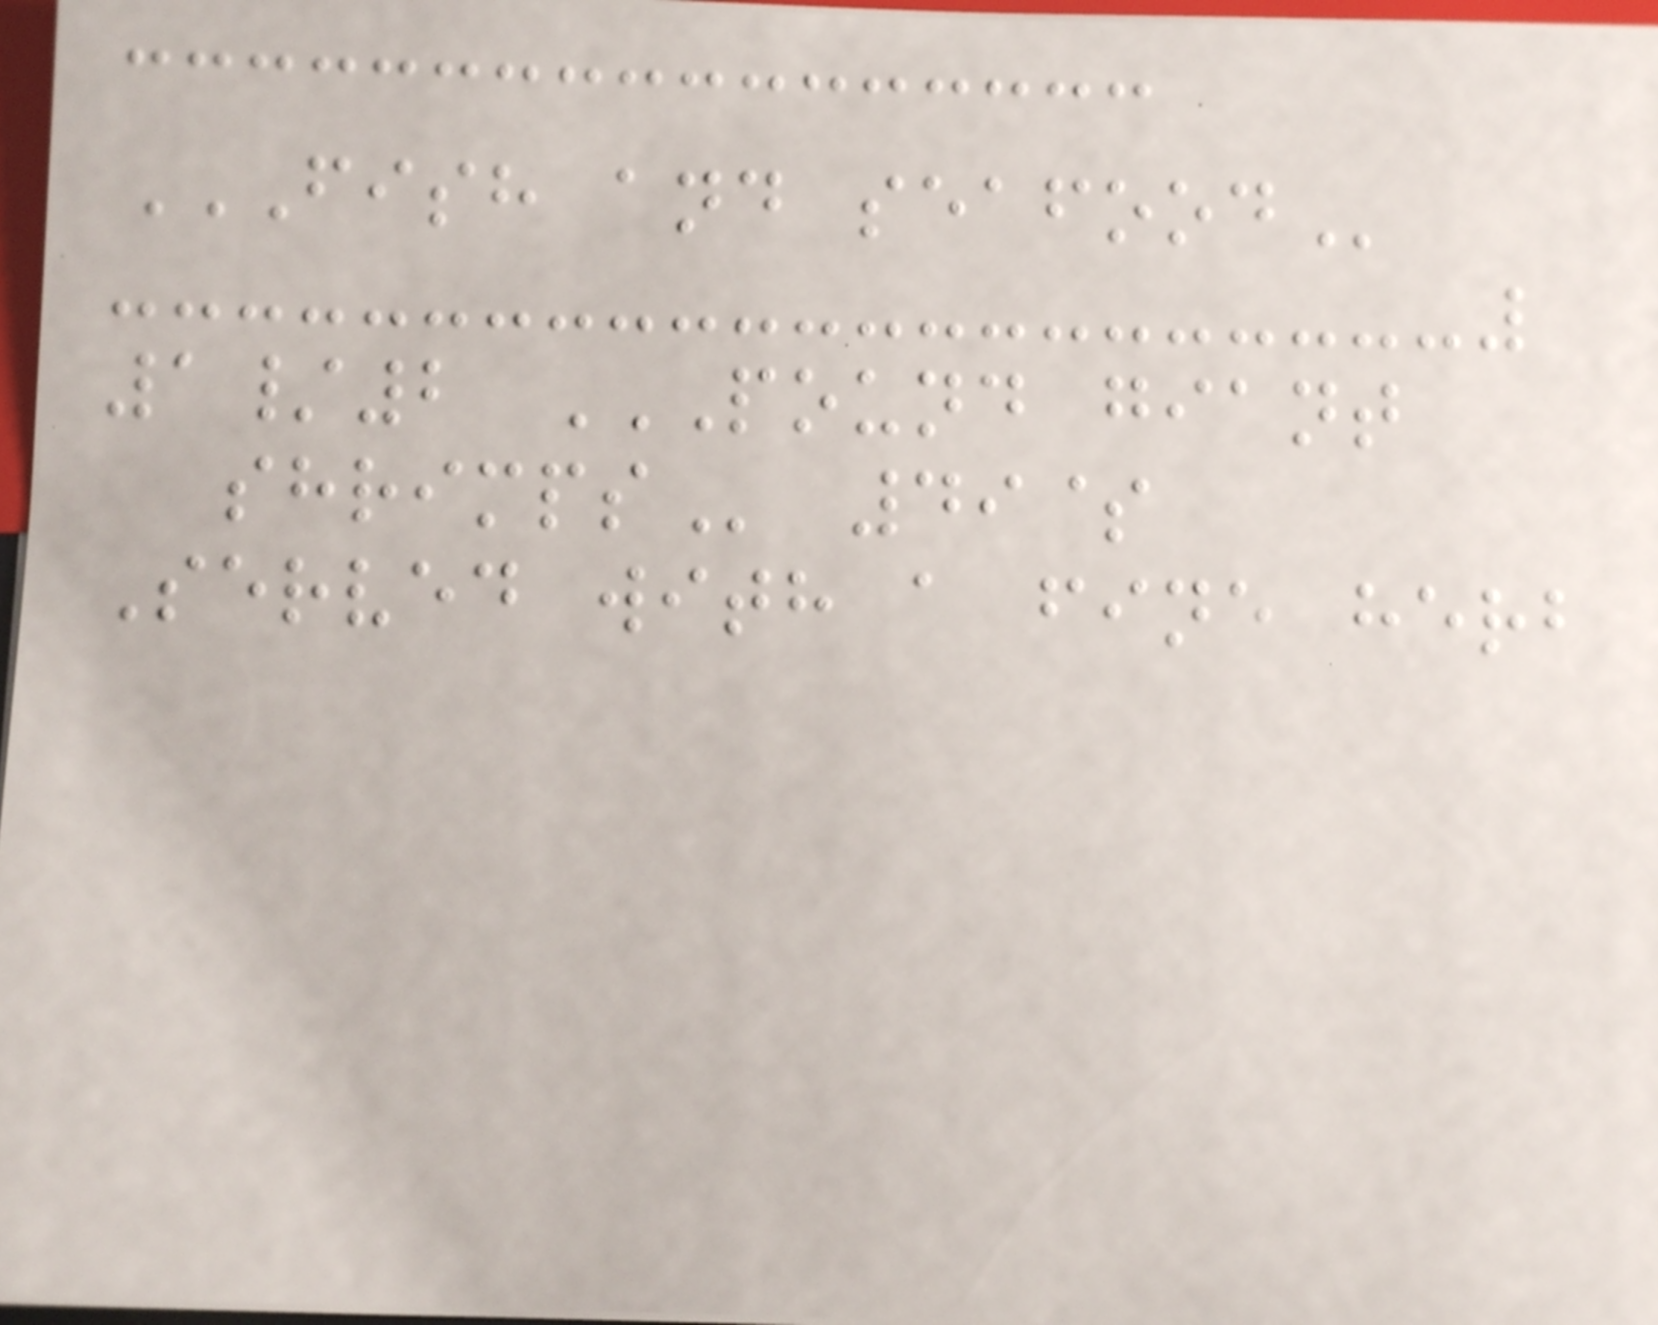FISH AND SEAFOOD
1/2 POUND GIANT
SHRIMPS 49$
Served with a fine herb
